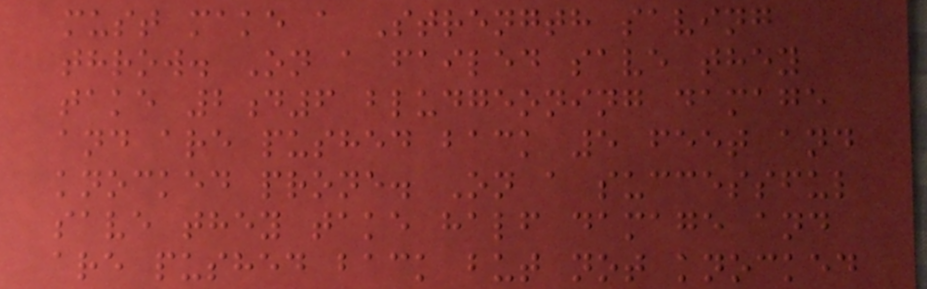must make a Strength saving
throw. On a failed save they
take 2d6 bludgeoning damage
and are pushed back 5 feet and
knocked prone. On a successful
save they take half damage and
are pushed back but not knocked
